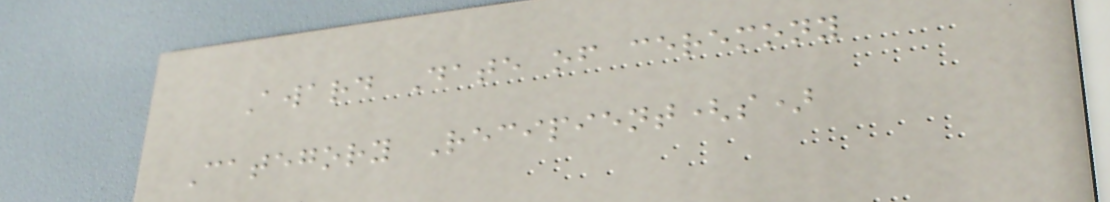Award Date of ceremony
Category Recipient(s)
